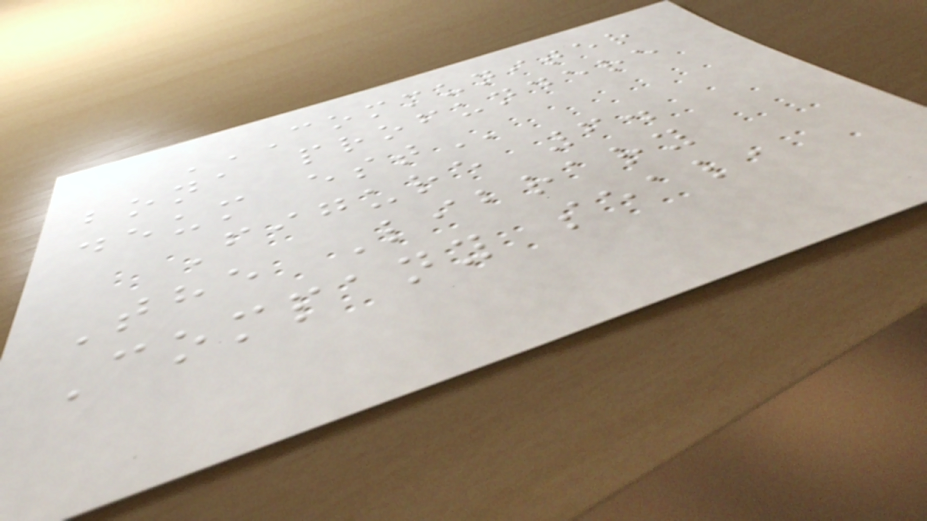COMMUNITER
BONA PROFUNDERE
DEUM EST
Figure 6.
The Library
Company seal,
